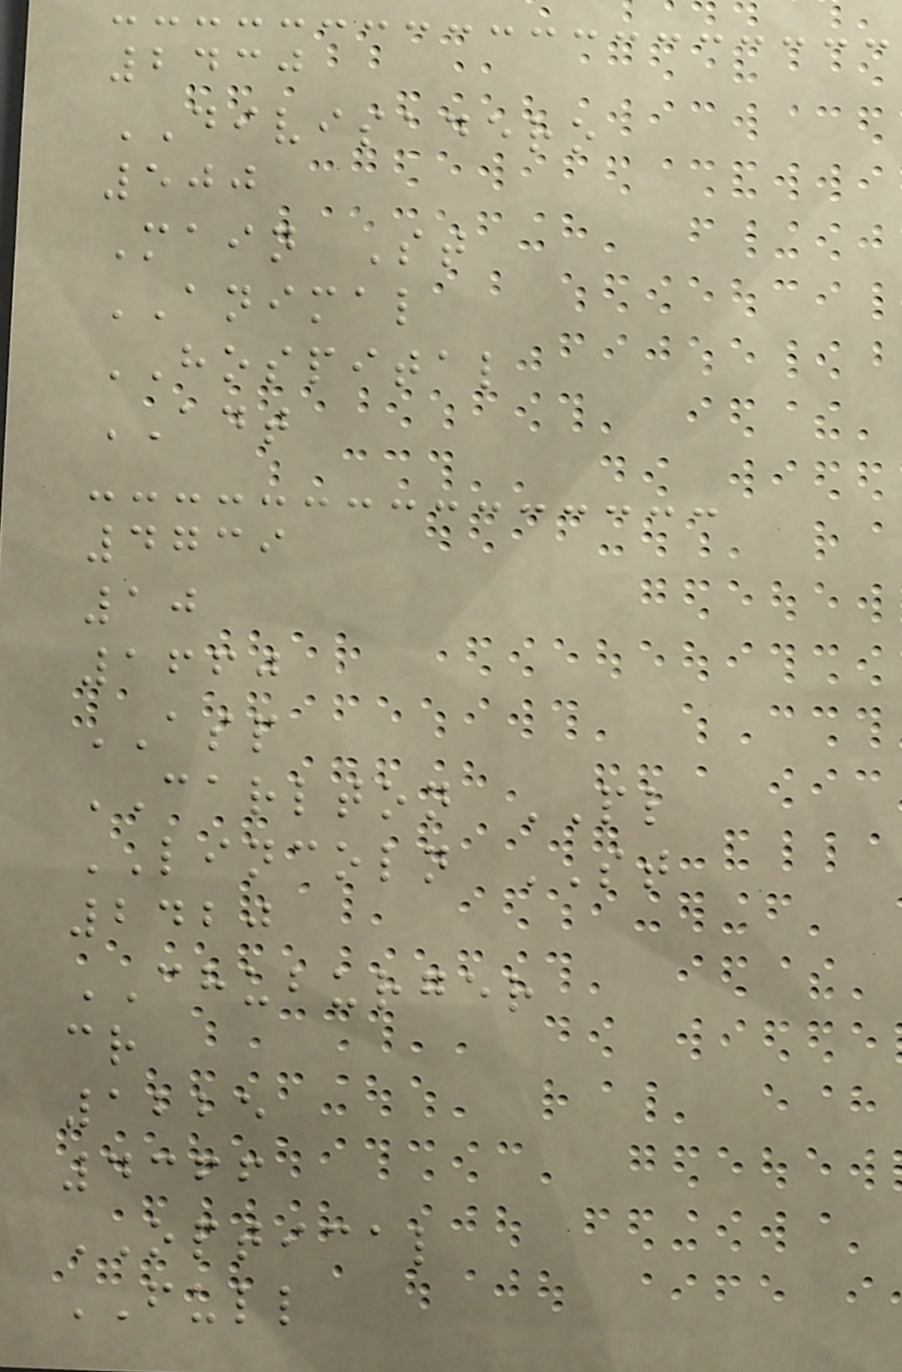2430
DIVISADERO
500
Main St
ANIMAL
HOSPITAL
ADT
4739
10
1660
ASP
CARLTON PL
LINCOLN ST
2420
CHUBURGER
cr
1225
4366
OPTICAL
FULL
